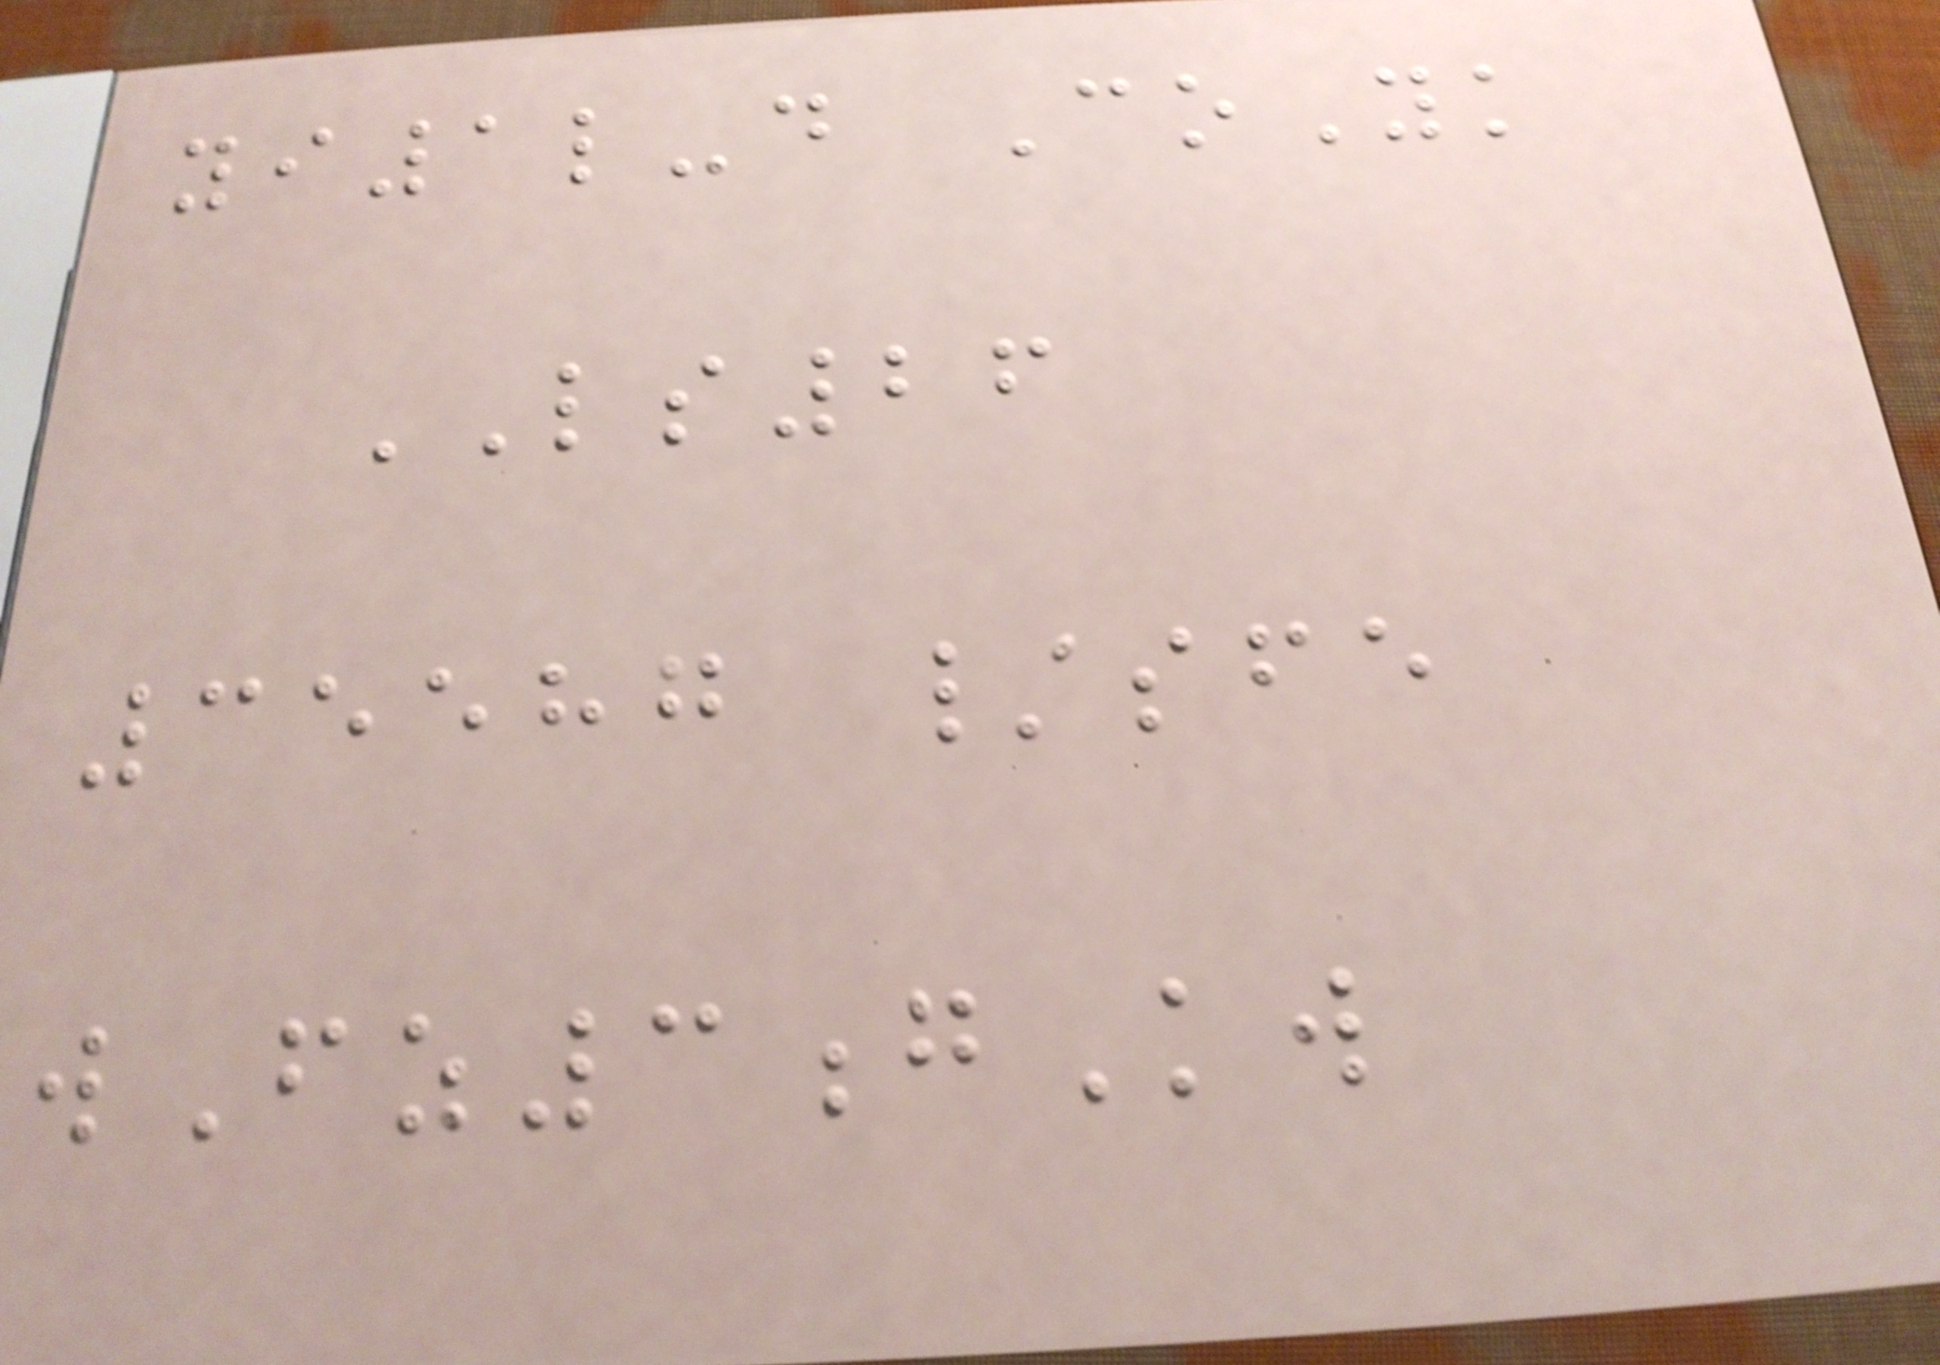yi1l-d CoYk
LS26
35587 /sfe
wFz3gKw
